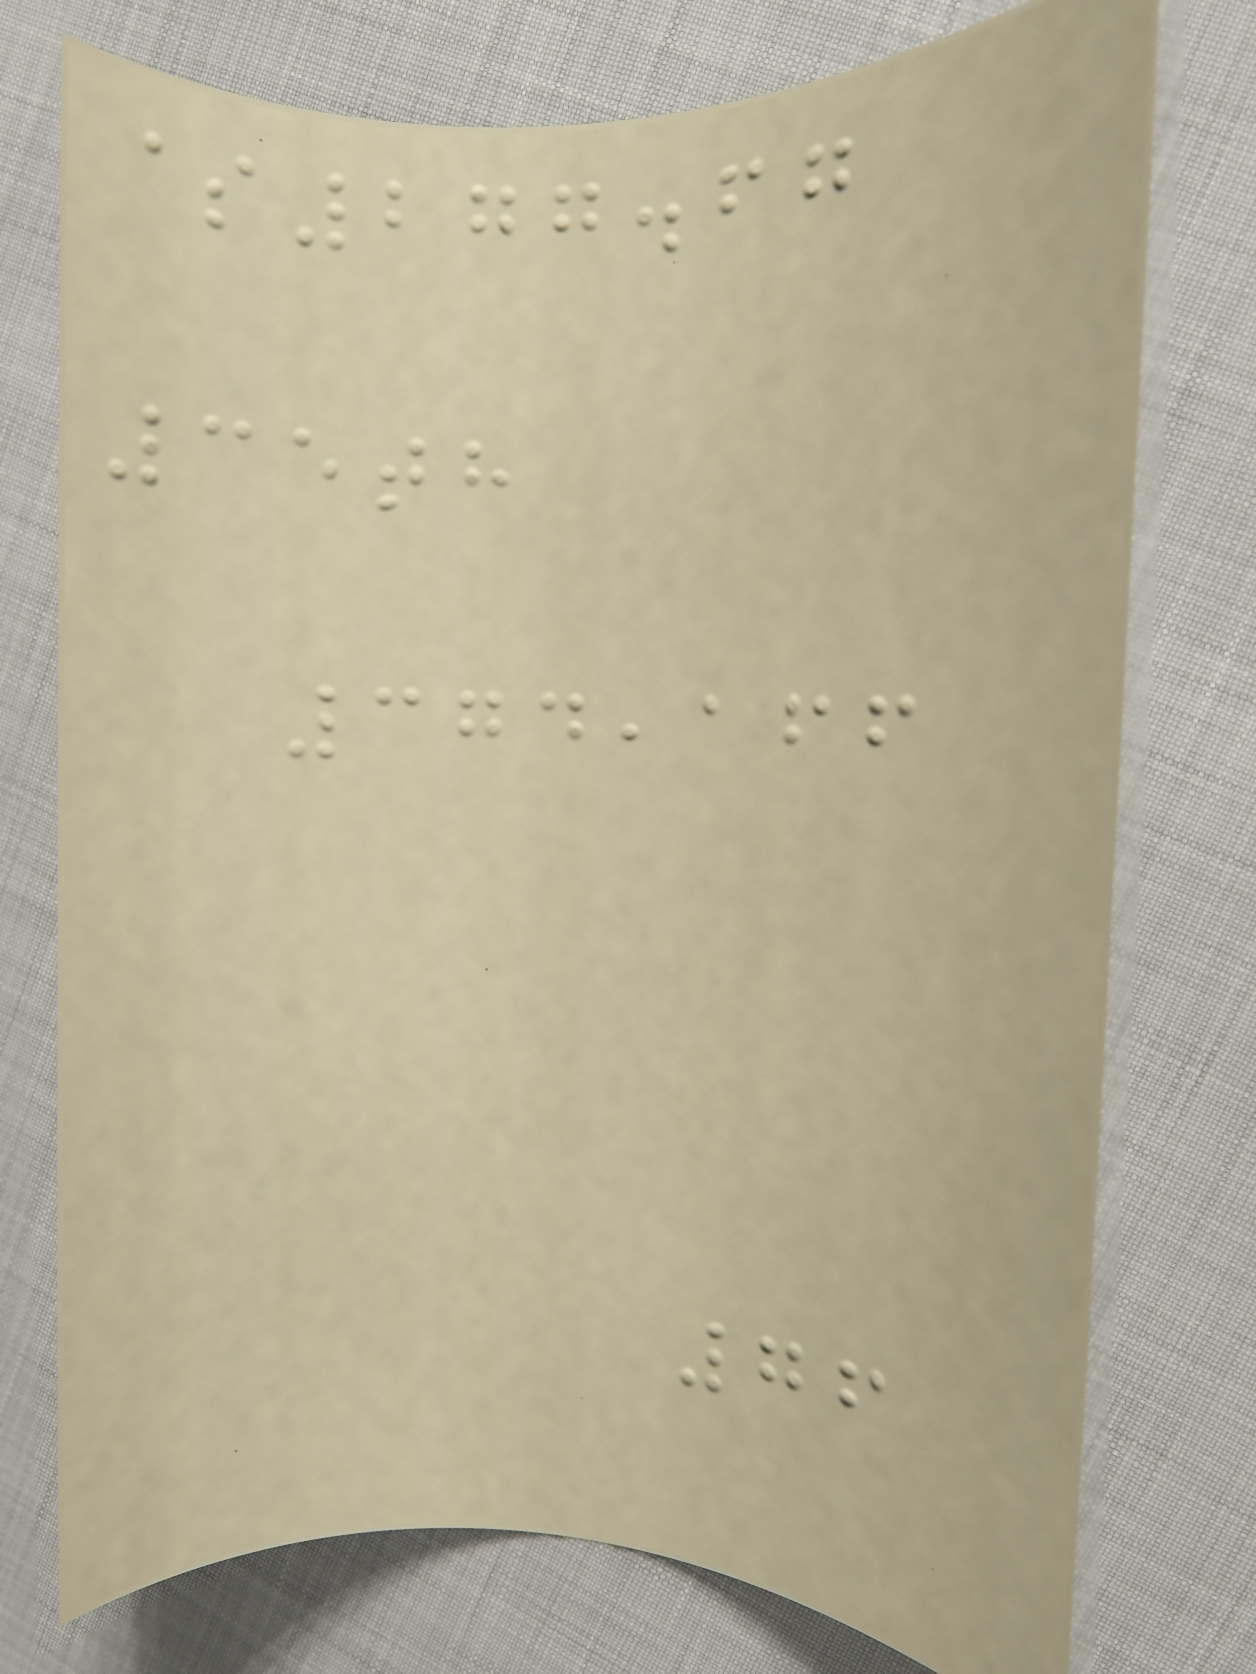$277.67
35th
374,166
76
